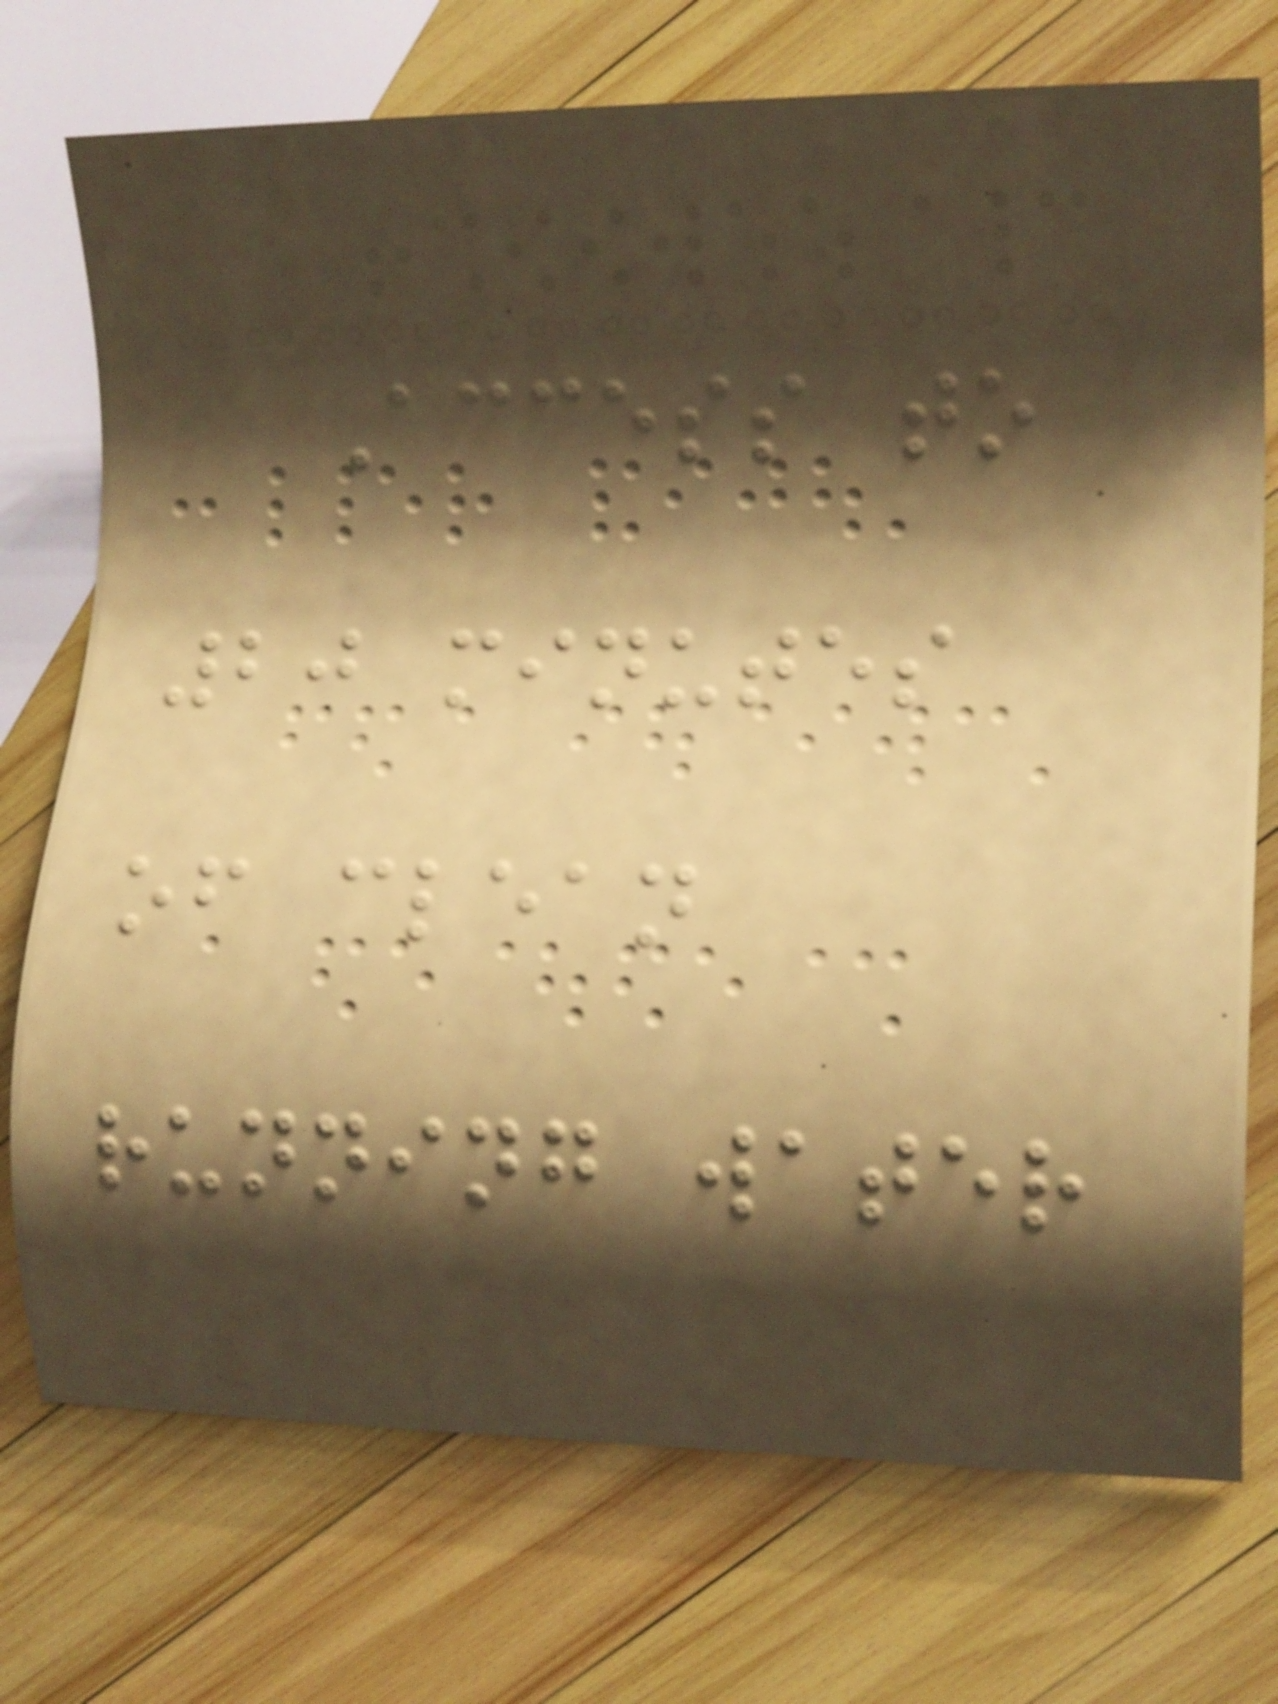Access to
20 minutes
of clean
running water
